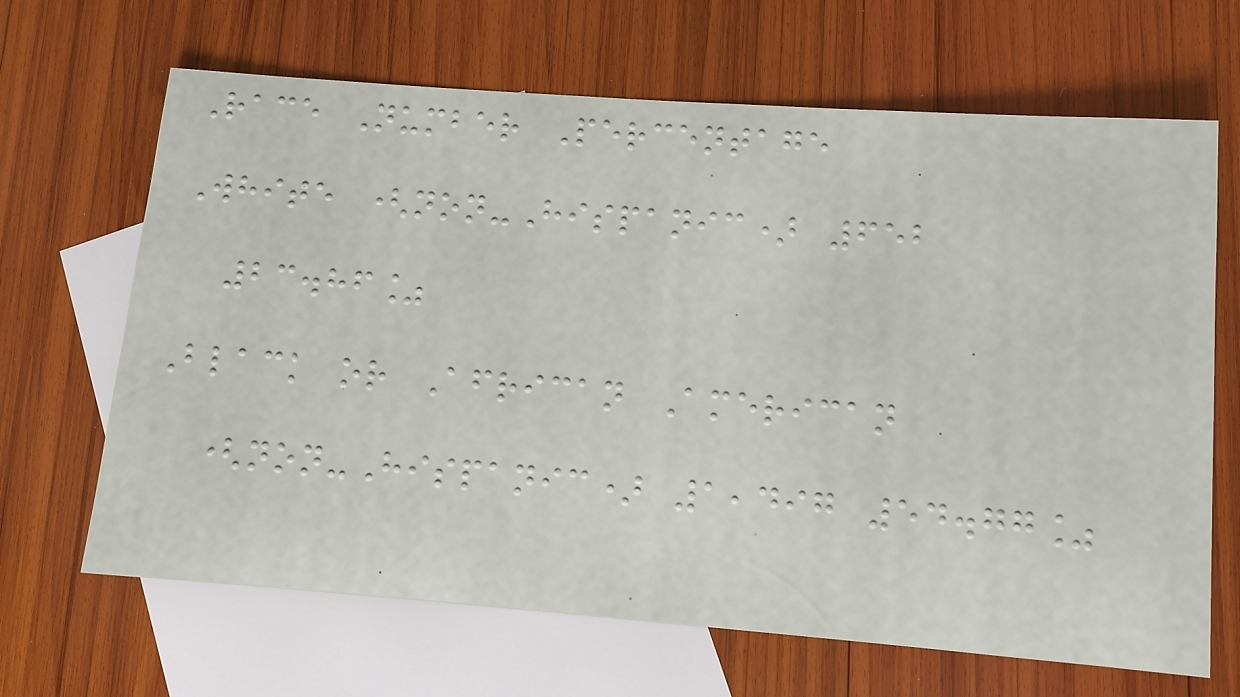Race Number Percentage
White (non-Hispanic) 652
23.86%
Black or African American
(non-Hispanic) 1,497 54.77%
